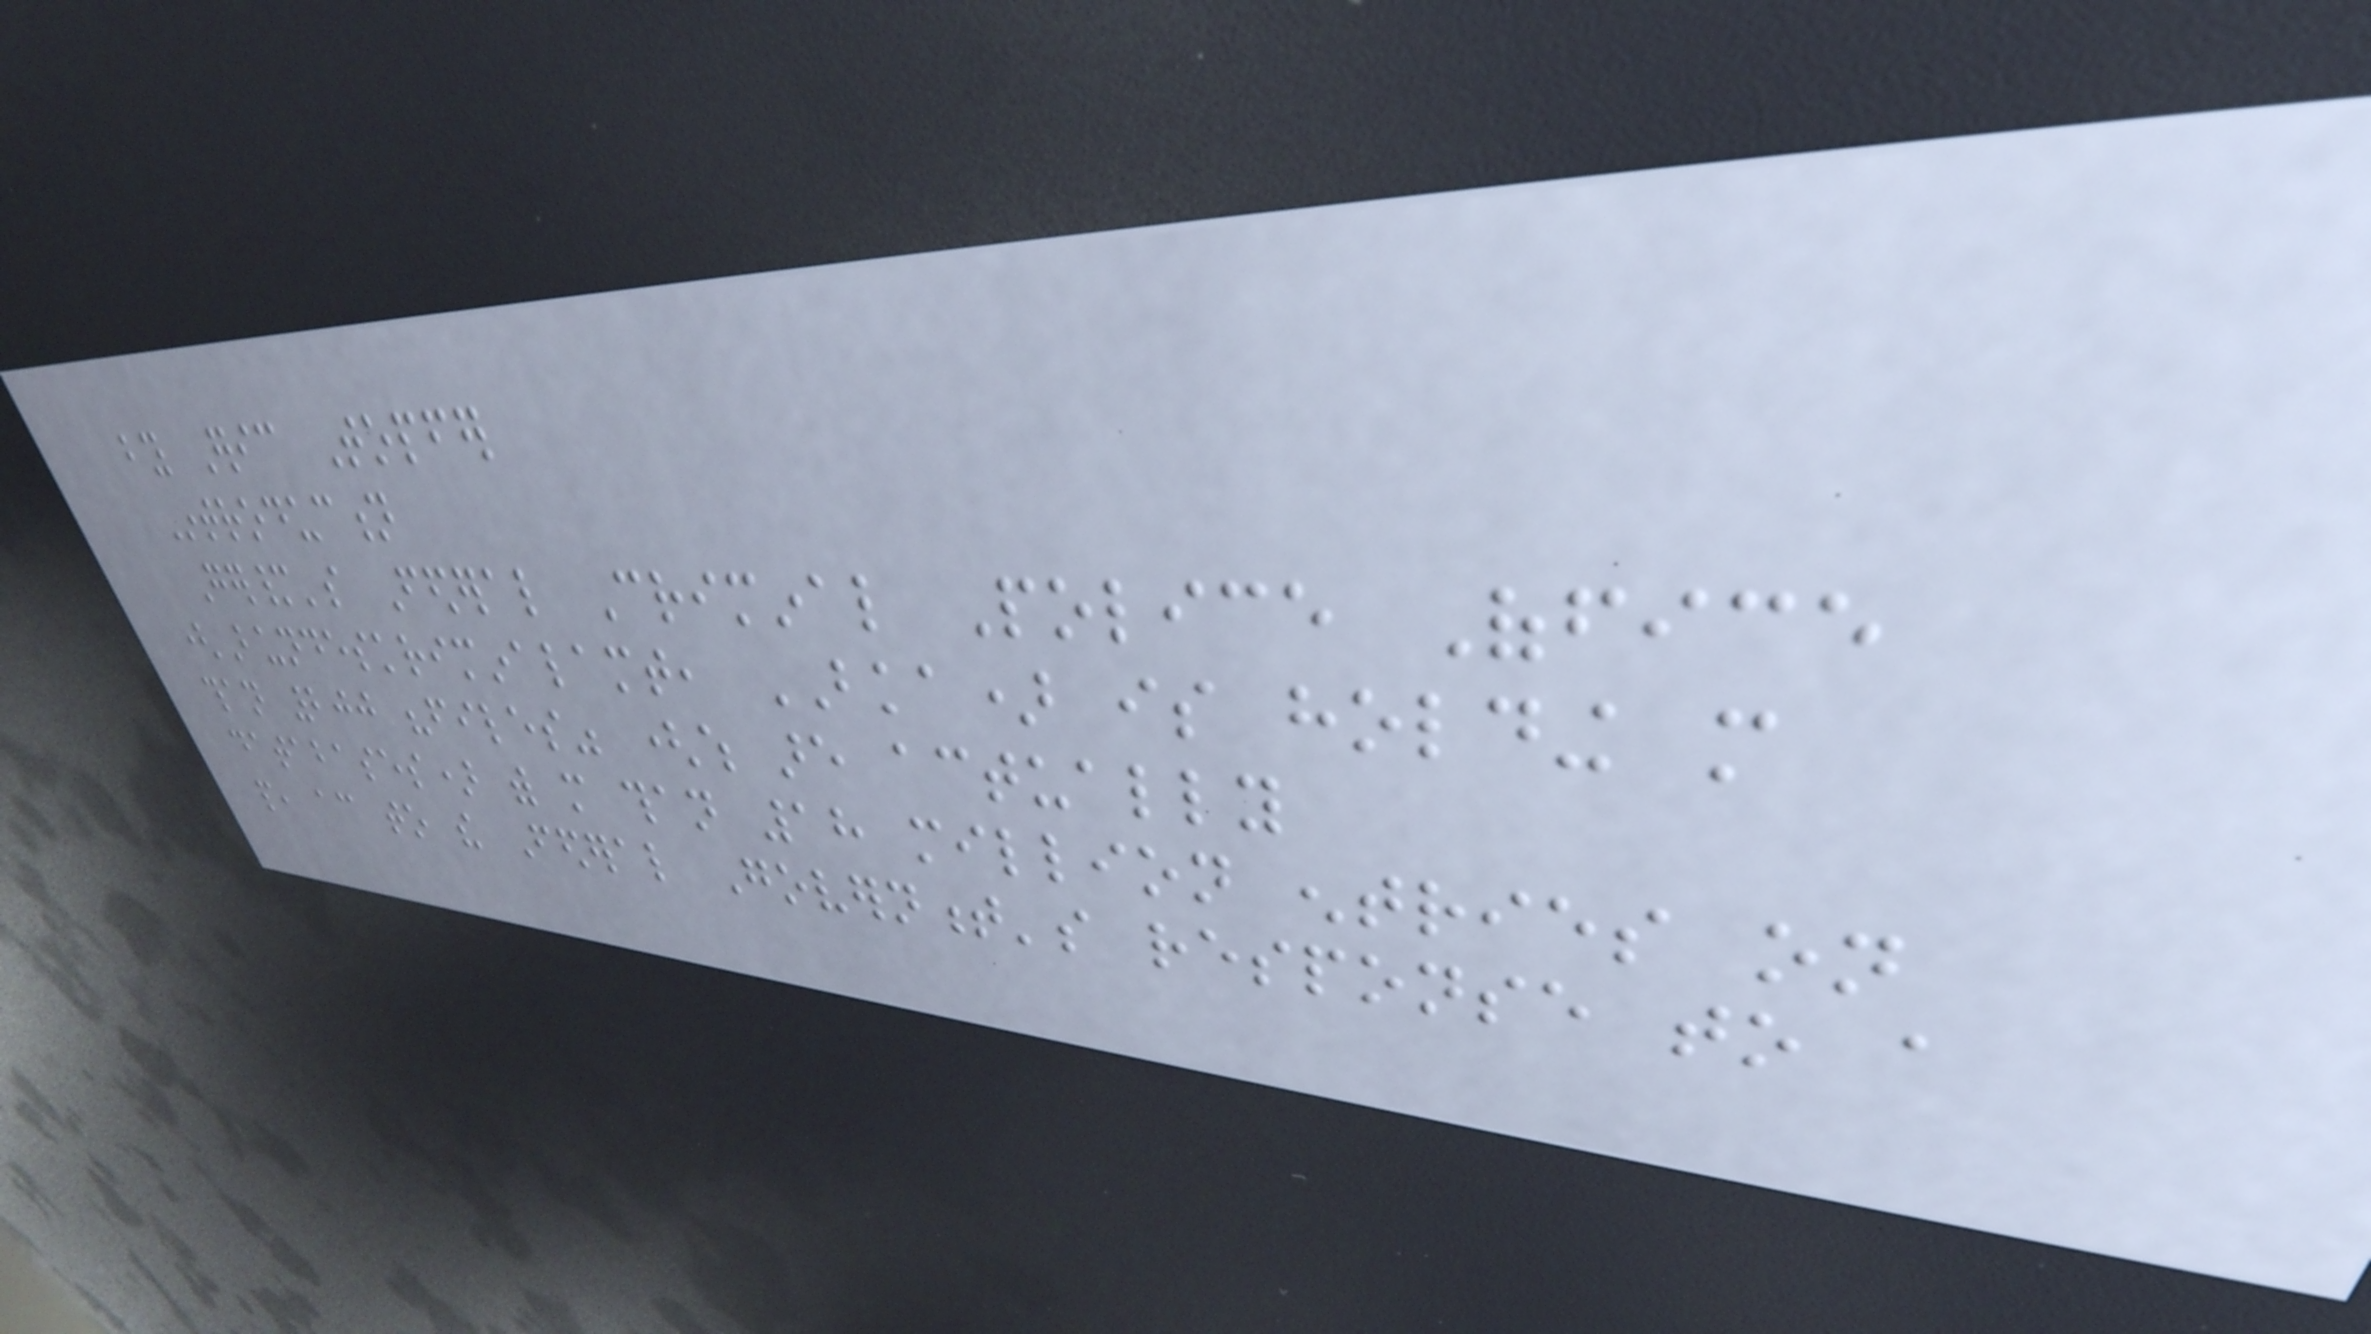by Eric Topfer
Introduction
Germany's Federal Criminal Police Office
(Bundeskriminalamt, BKA) is holding more
than 200 "files" (which are actually
databases) with more than 18 million entries on
people, according to the Federal Government's response to a
